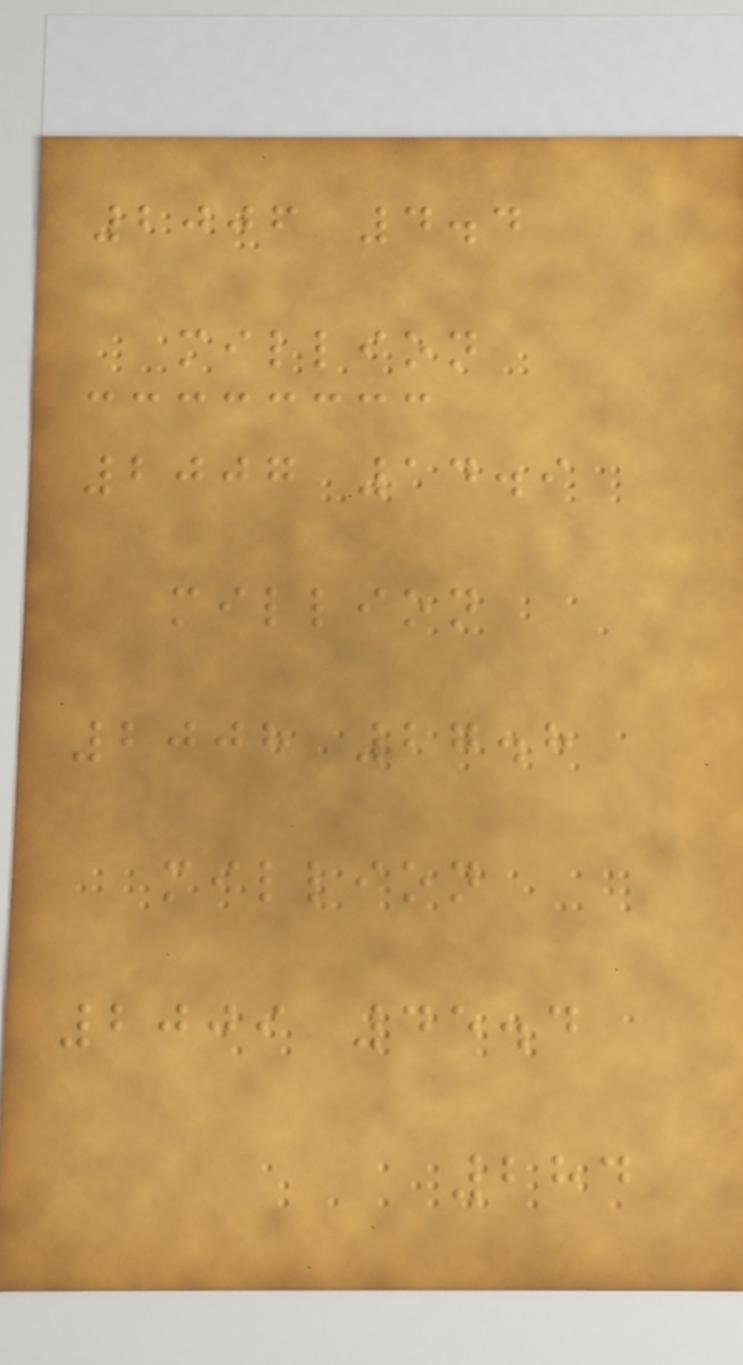2006 4.4
million
2007 14.9
million
2008 27.8
million
2009 45.4
284
